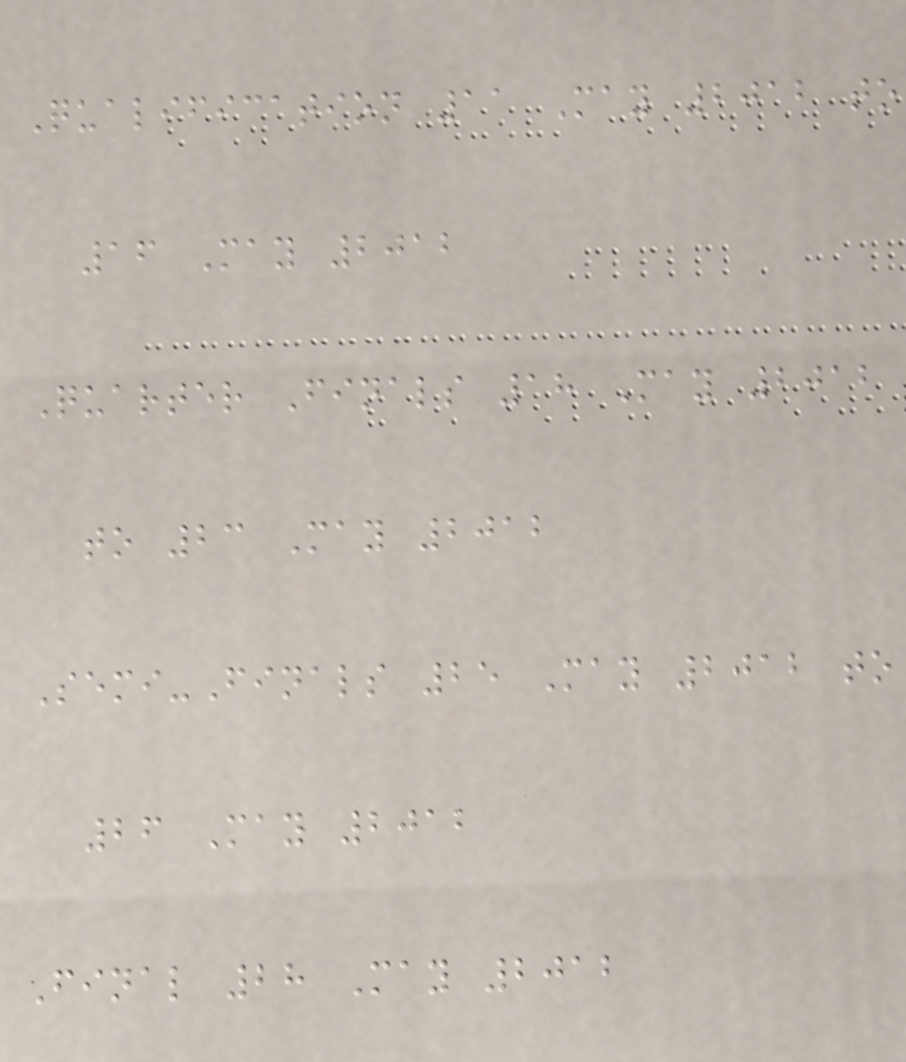Qualification 11 May 2012 to
16 May 2012
Quarter Finals 18 May 2012
to 23 May 2012
Semi-Finals 25 May 2012 to
26 May 2012
Final 28 May 2012
